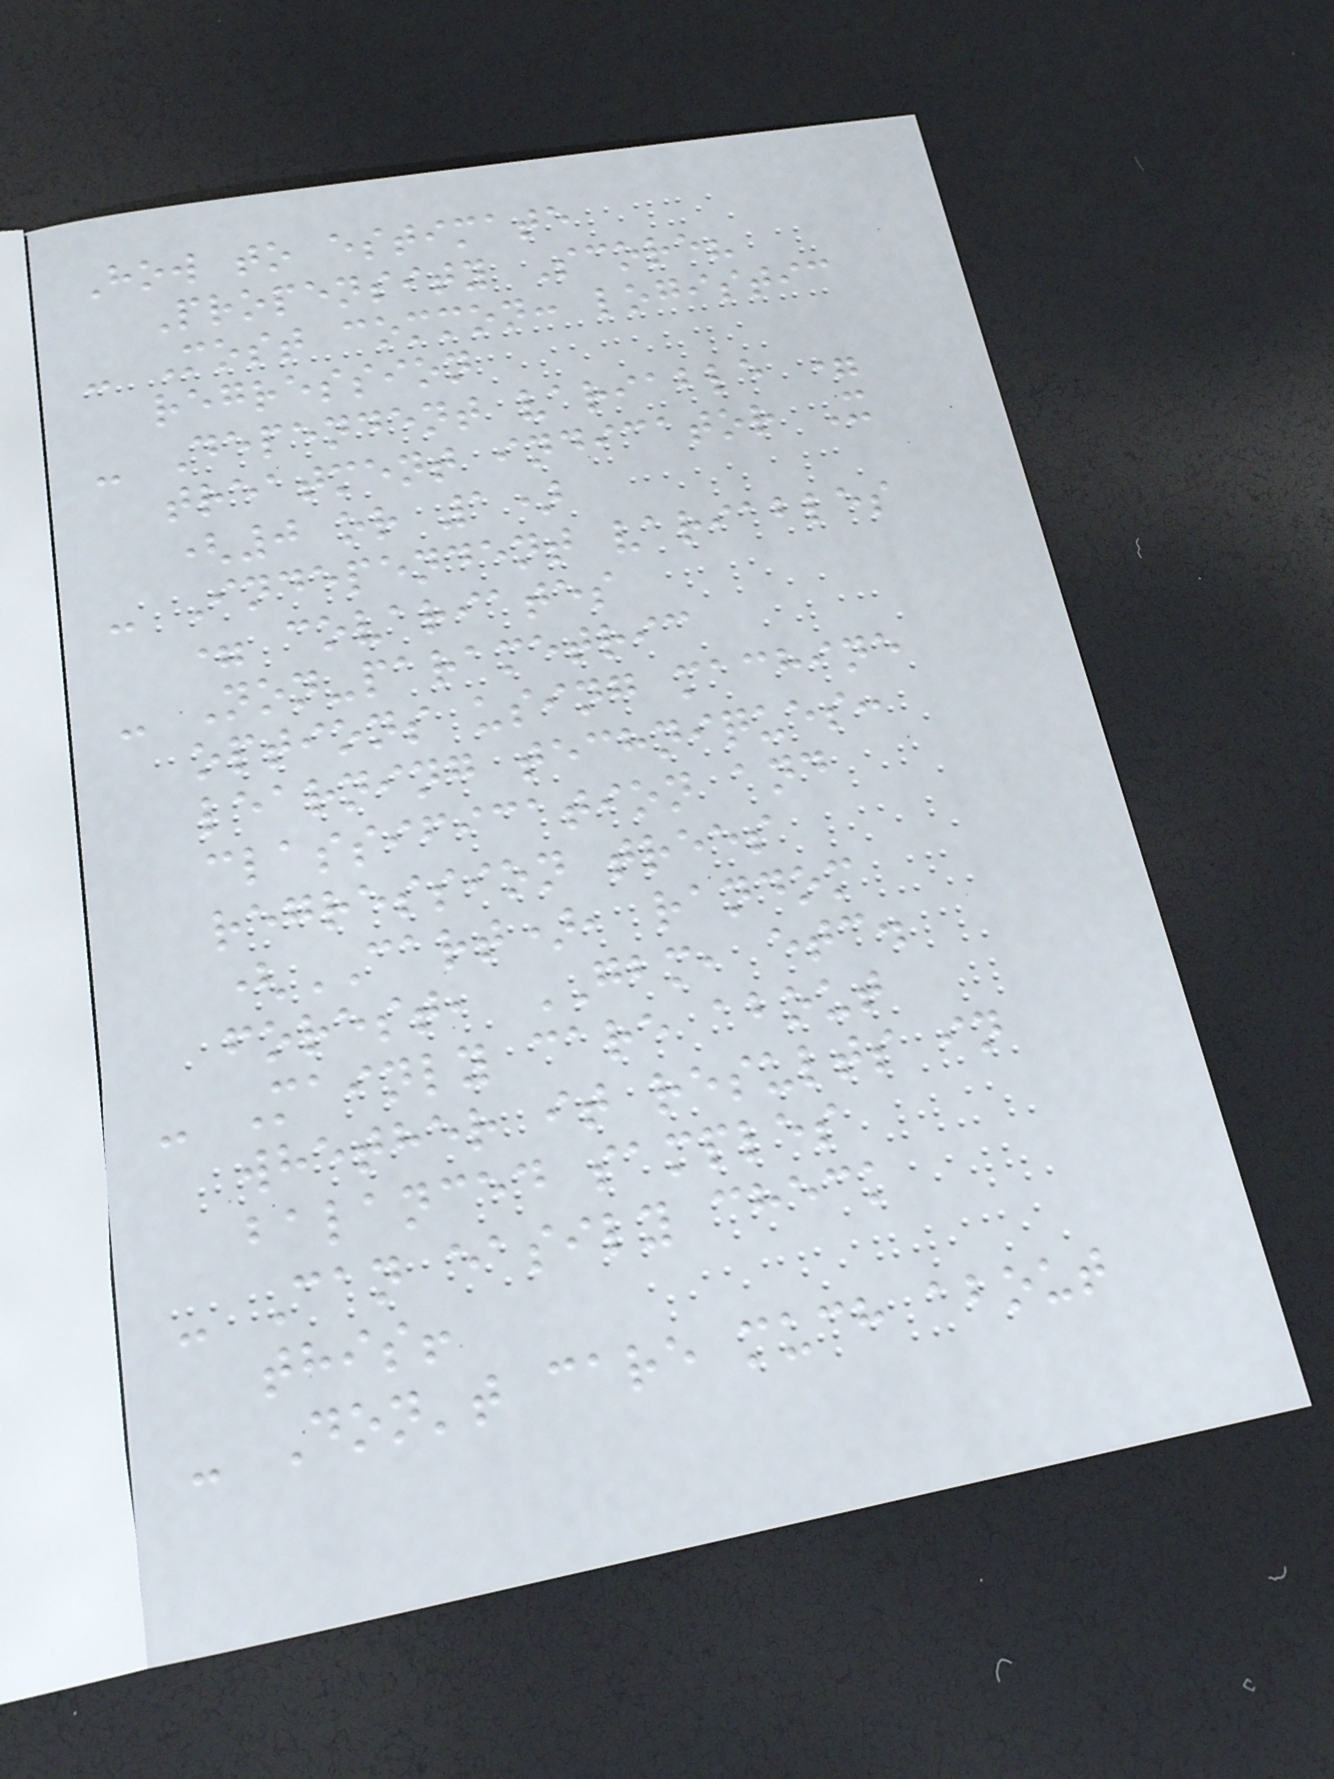How to estimate
Propensity Score?
- Most common: logistic
regression
- Dependent variable =
treatment indicator X
(0 or 1)
- Independent variables
= covariates
- Non-parametric
options using machine
learning techniques:
classification and
regression trees
(CART), random
forest, GBM, etc.
- Mainly care about
whether it results in
balanced samples
- Can easily check
this!
- Don't care much about
